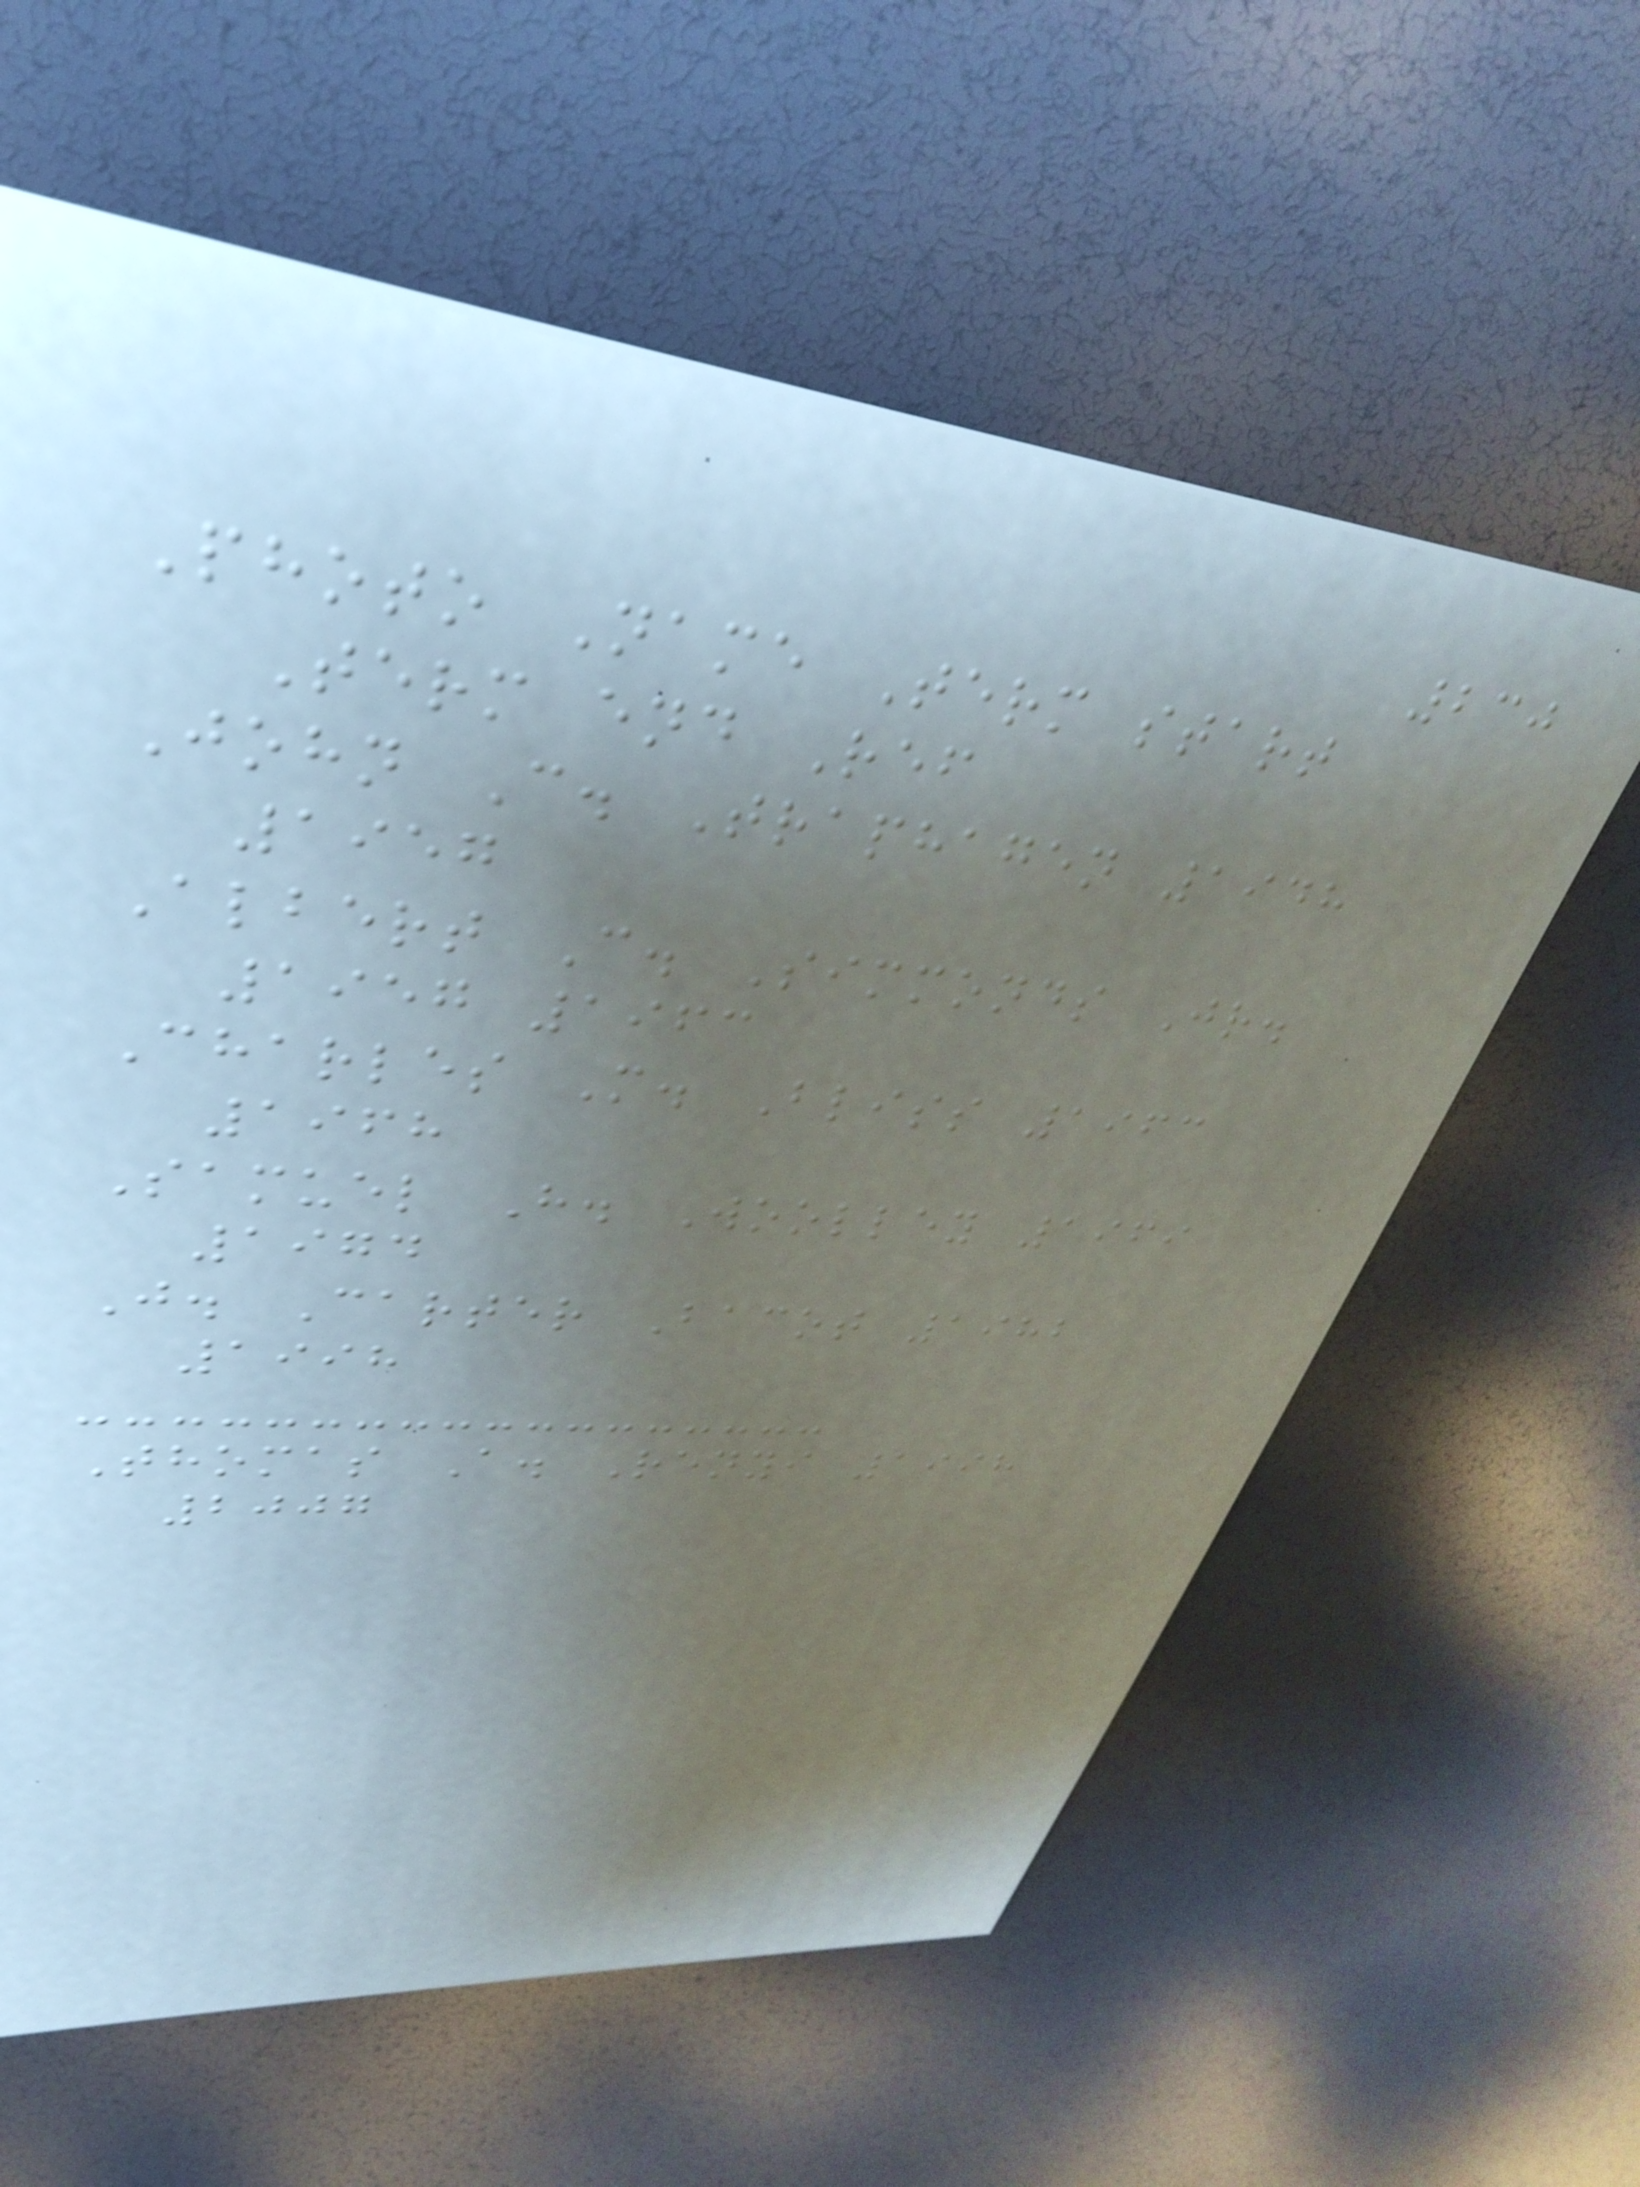230
Photo Name Term start
Term end Ref
John C. Traphagen 1948
1957
Albert C. Simmonds Jr.
1957 1963
Charles M. Bliss 1963
1968
Samuel H. Woolley 1969
1974
J. Carter Bacot 1982
1998
Thomas A. Renyi 1998
2007
